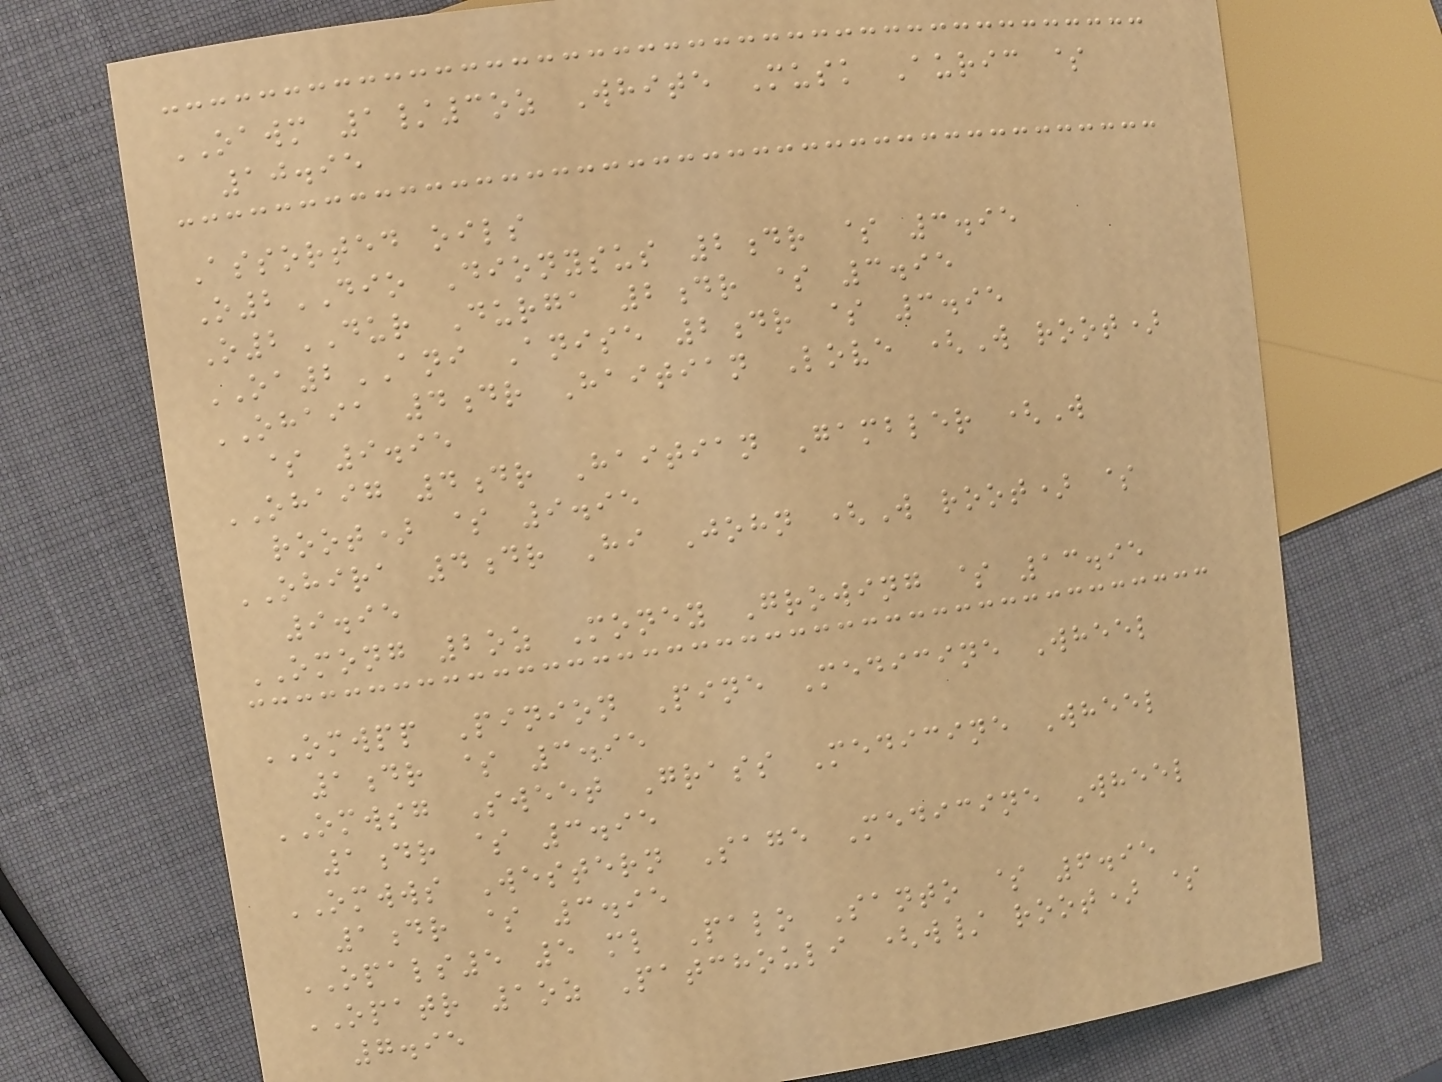OAWM 1/3oz White Musk Auric $
10.95
Assorted oils
O2DIO Dionysus 2dr $ 3.95
O2DUR Durga 2dr $ 3.95
OA2ANI Anise 2dr $ 3.95
OHAIA 4dr Haitian Love (W root)
$ 9.95
OHAIG 4dr Haitian Gambler (W
root) $ 9.95
OHIRA 4dr Hi John (W root) $
9.95
OMONG 2oz Money Growing $ 13.95
OMWPP Pinion Pine Medicine Wheel
1dr $ 3.95
OMWSG Sweet Grass Medicine Wheel
1dr $ 3.95
OMWWS Western Sage Medicine Wheel
1dr $ 3.95
OPALS5 5 ml Palo Santo $ 6.95
OPATR 1oz Patchouli (w/ root) $
7.95
